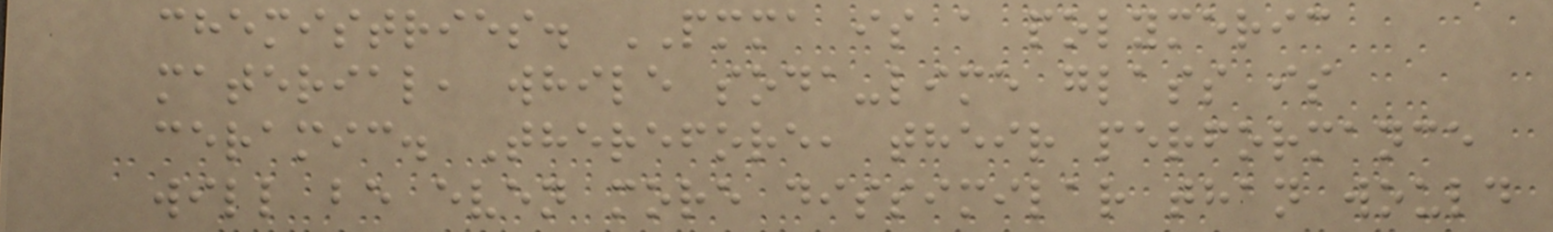chemistries. PMMA is a polymeric
material, while soda-lime glass is
ceramic. Therefore, their performance
will be even more dissimilar than would
